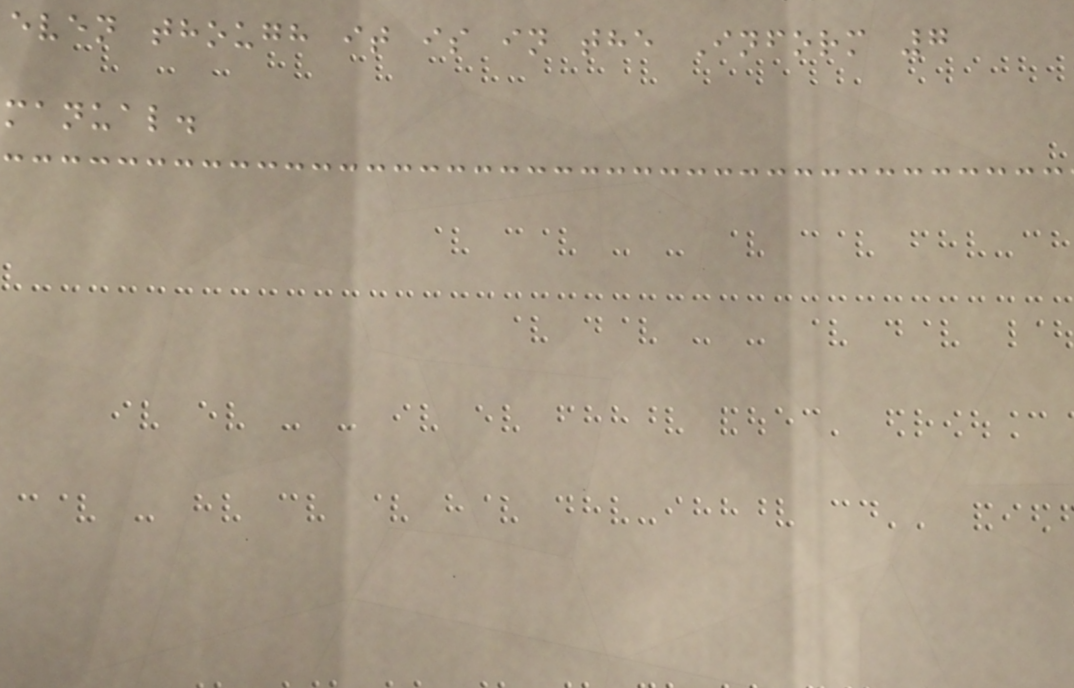even though it is in the Inform 7
manual.
